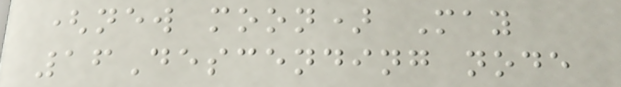(new moon) May
16Descending node
